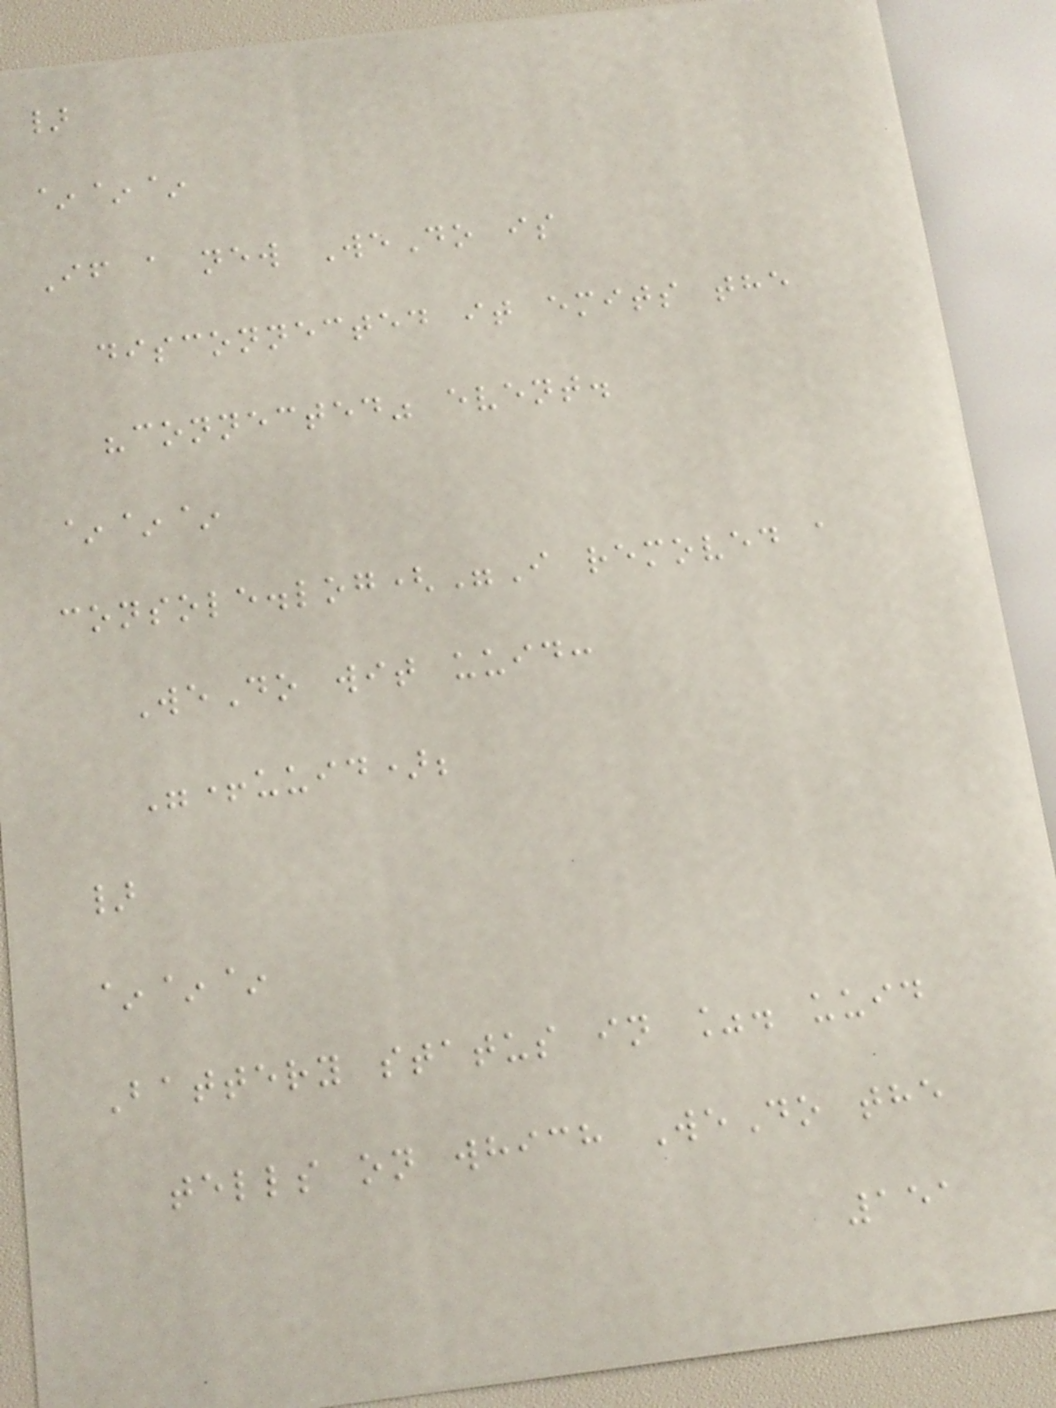}
~~~
If a new WeDo is
disconnected it emits the
"connected" event.
~~~
console.log("I removed a
WeDo wit uuid:
"+uuid);
}
~~~
Battery status in %. uuid
tells on which WeDo the
151
